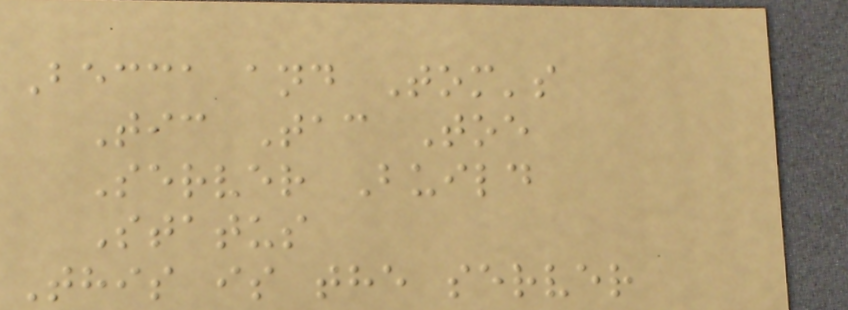Becca and Tom's
Tic Tac Toe
Server Build
Status
This is the server
